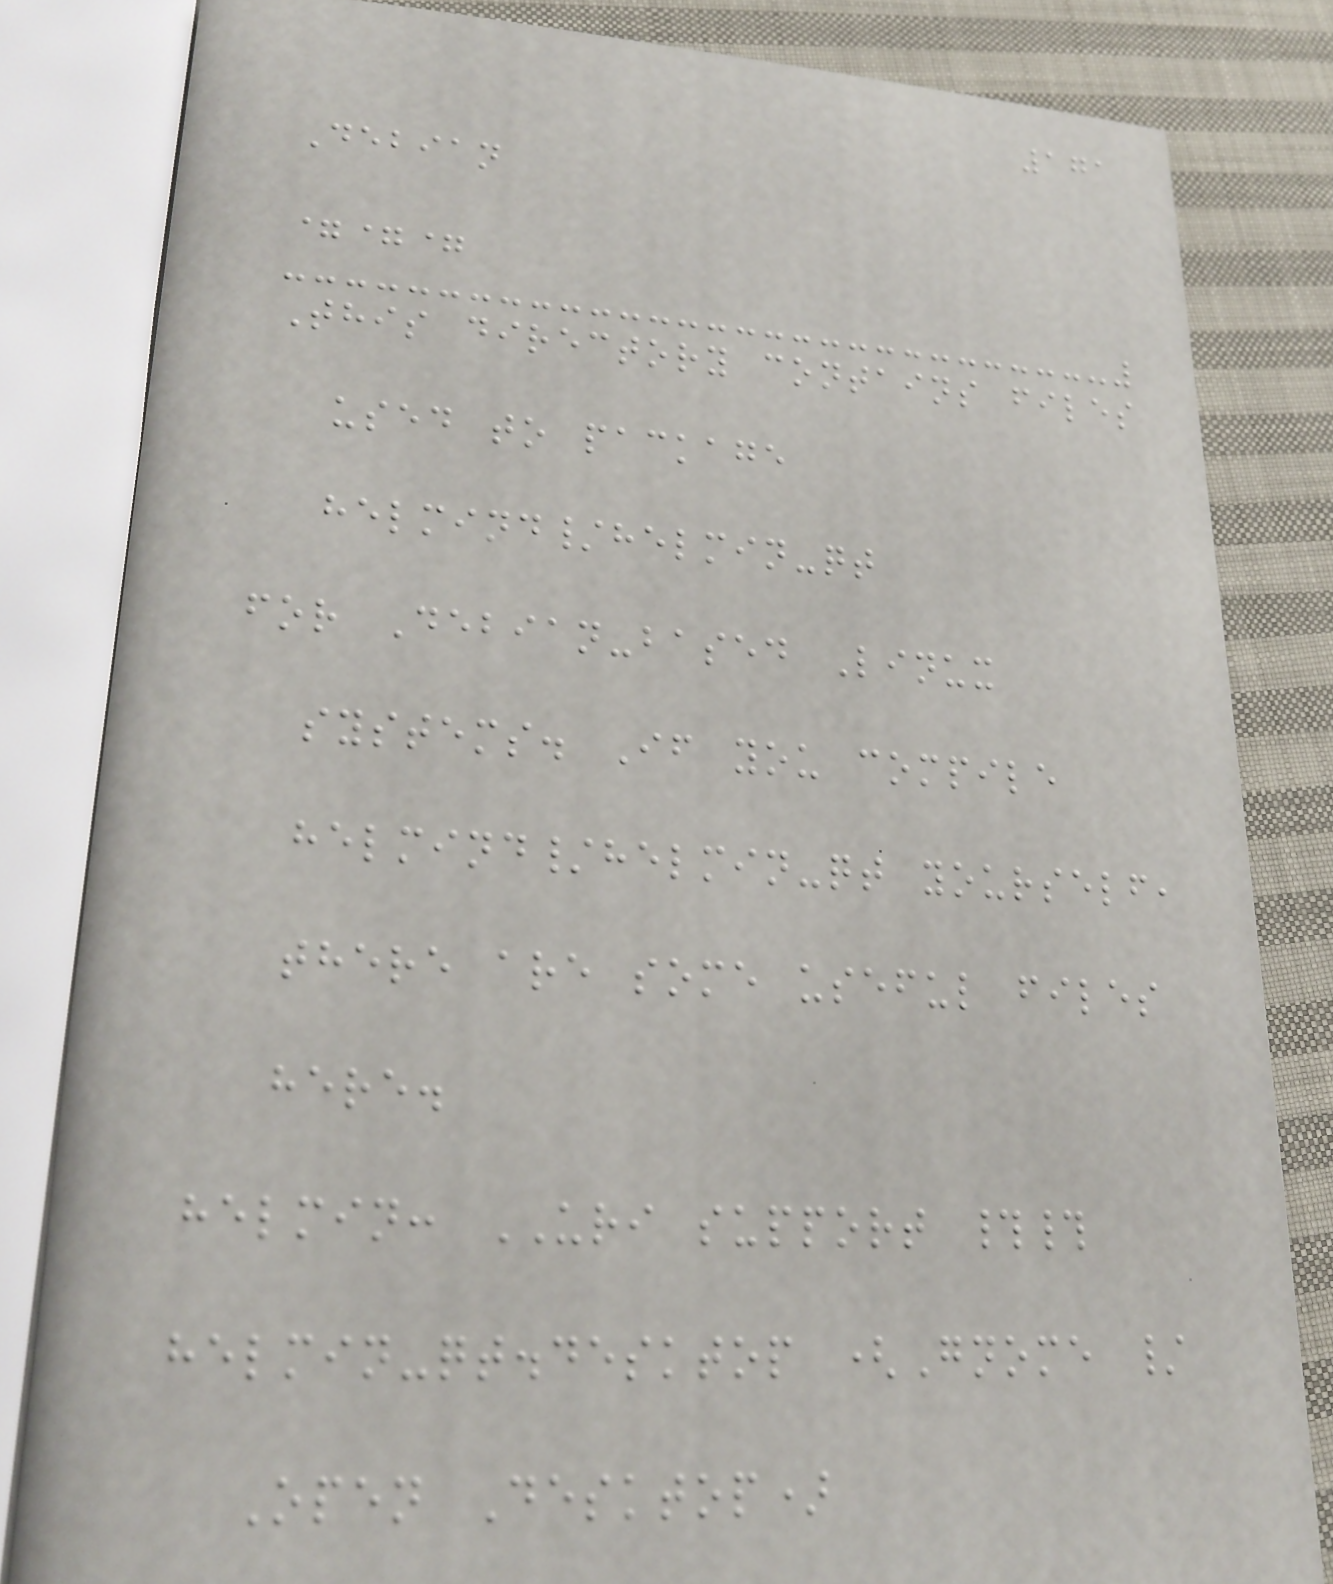171
Debian
===
This directory contains files
used to package
helmind/helmin-qt
for Debian-based Linux
systems. If you compile
helmind/helmin-qt yourself,
there are some useful files
here.
helmin: URI support ##
helmin-qt.desktop (Gnome /
Open Desktop)
